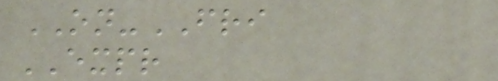ON-FRI
EXPR
